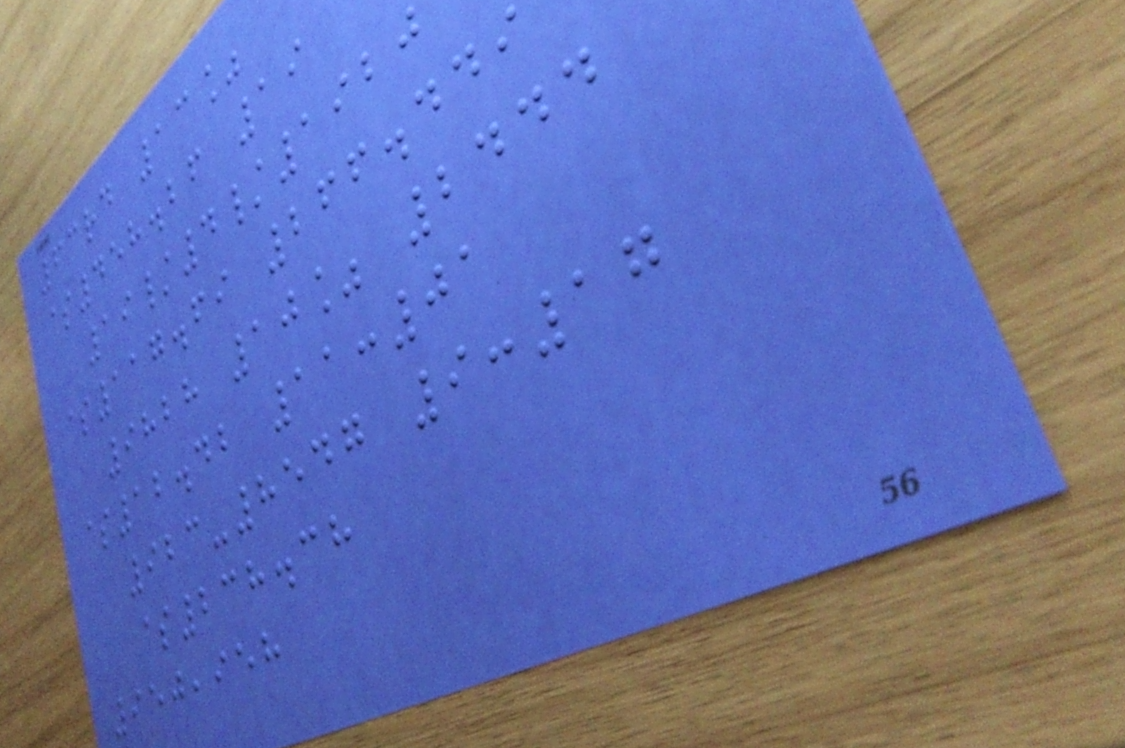63rd 13%
$458.26 19
19/4/1920
$117.69 266.449
9828 10% 2444
$12.42 11:01
923-8547 9:17
$238.38
950,958
